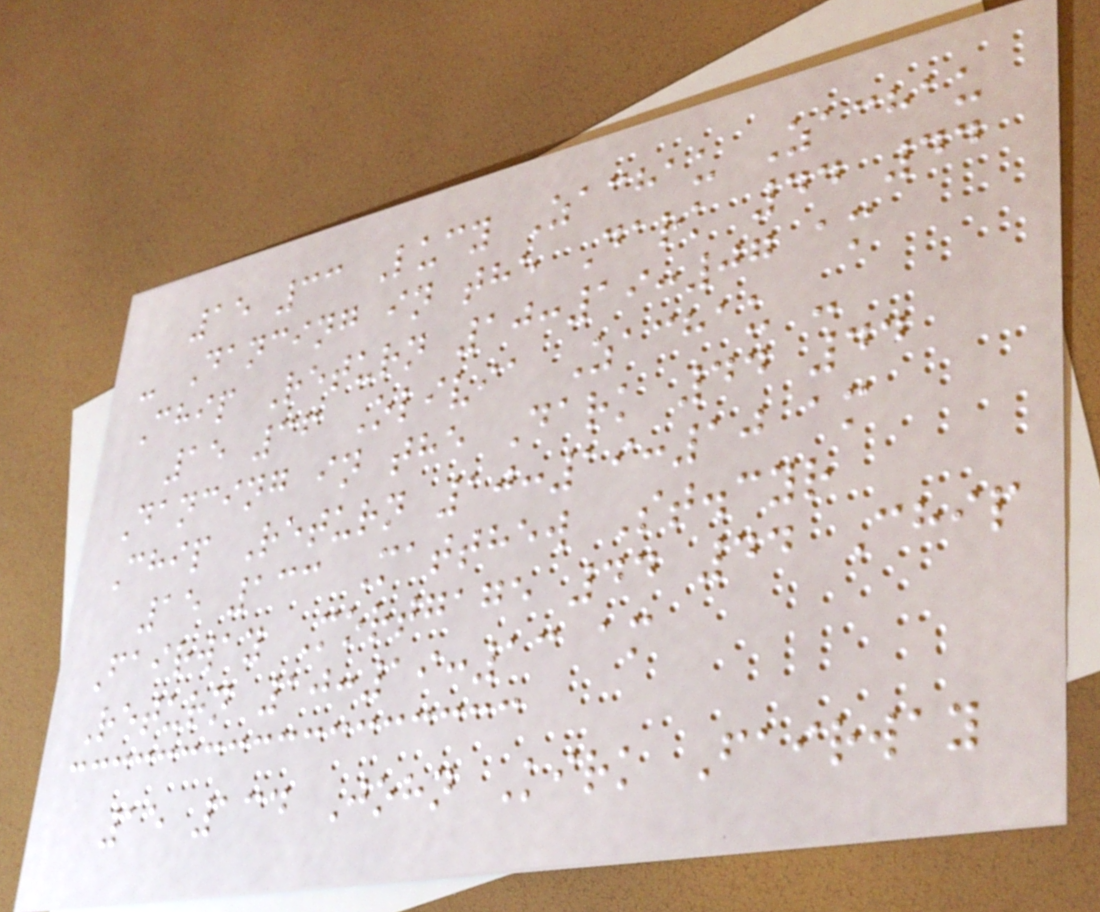15 33 Lucy Zachau Zachau
- Dancing in the Dark 44 44
Chip Return 10:19:07 am
15 36 Olivia Zachau -
Dancing in the Dark 44 44
Chip Return 10:19:10 am
15 133 Matthew St.cyr
Fairway Mortgage 44 44 Chip
Return 10:19:13 am
15 134 John Kirk Fairway
